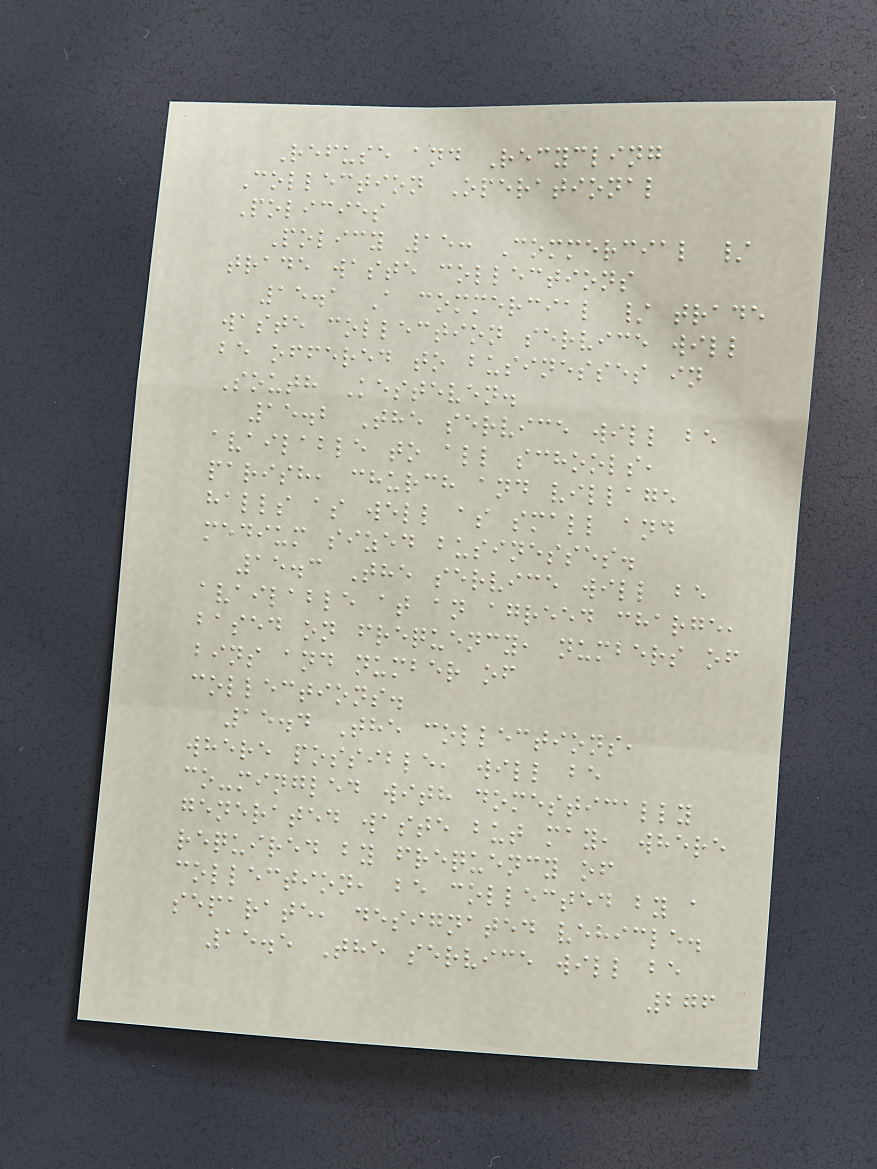Refuse and Recycling
Collection Operational
Policies
Policy 15: Commercial /
trade waste collections
15.1 A commercial / trade
waste collection service will
be offered to businesses in
South Kesteven.
15.2 The service will be
available to all schools,
parish, church and village
halls as well as small and
medium sized businesses.
15.3 The service will be
available at an agreed charge,
based on frequency, numbers of
bins and number of
collections.
15.4 The collections,
where possible, will be
co-mingled with domestically
generated waste but may, where
required by frequency of
collection, be collected by a
separate, designated vehicle.
15.5 The service will be
276
